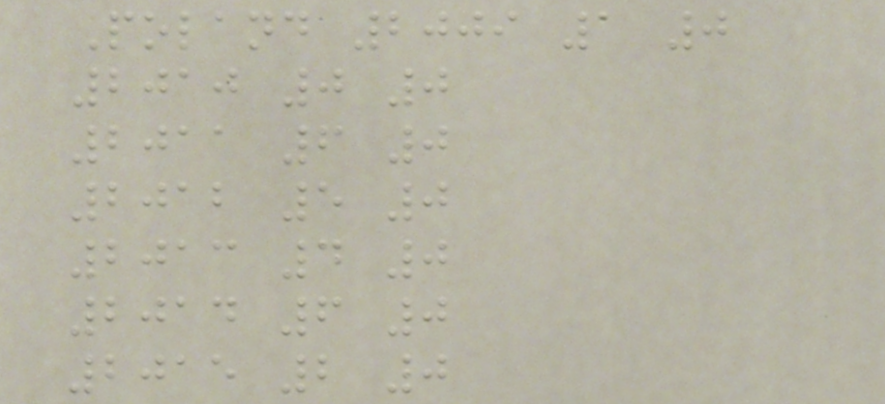Poland 2009 1 0
2010 0 0
2011 6 0
2012 5 0
2013 4 0
2014 6 0
2015 2 0
